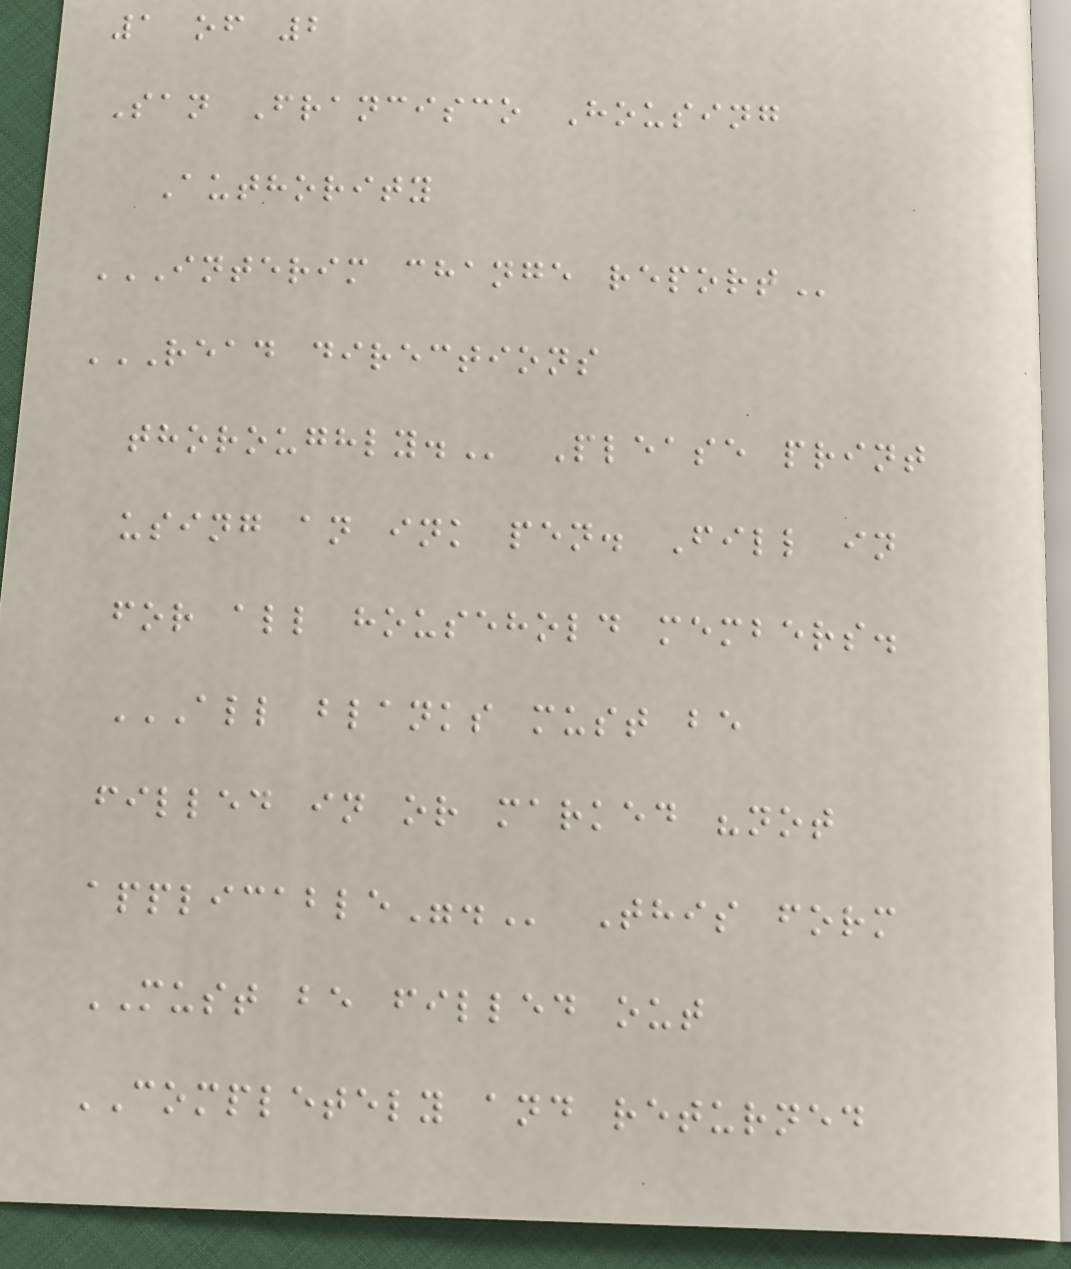1 of 2
San Francisco Housing
Authority
INTERIM CHANGE REPORT
READ DIRECTIONS
THOROUGHLY. Please print
using an ink pen. Fill in
for all household members.
ALL BLANKS MUST BE
FILLED IN OR MARKED "NOT
APPLICABLE". This form
MUST be filled out
COMPLETELY and returned
